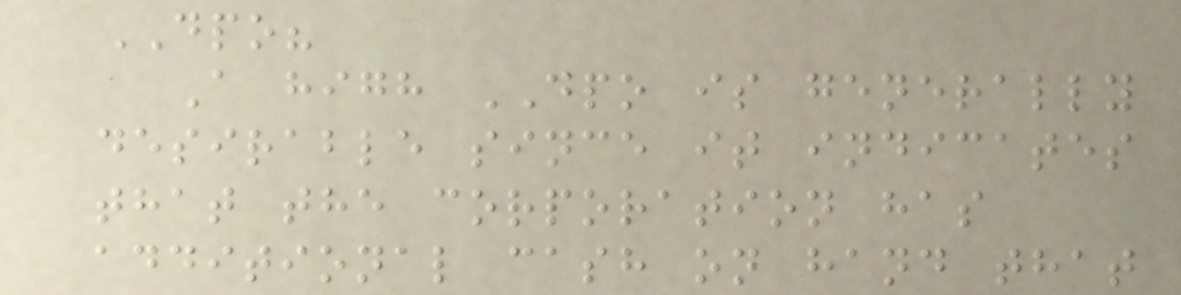DPO?
A high DPO is generally
desirable since it indicates
that the corporation has
additional cash on hand that
